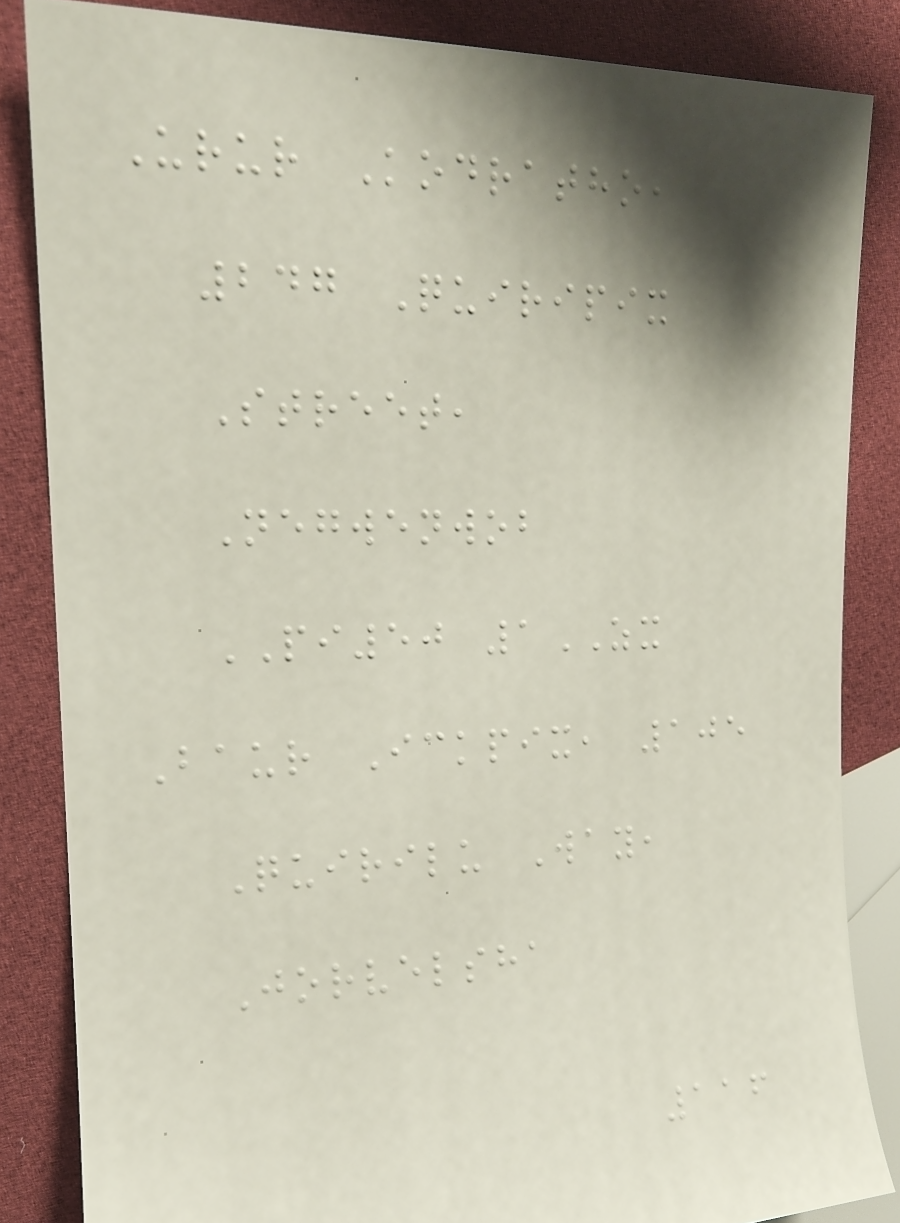Urur Kodratho,
247 Quiripix
Street,
Negwenwob
PI50 1ZX
Baur Ickpix, 105
Quirilu Way,
Jorvelsha
116
